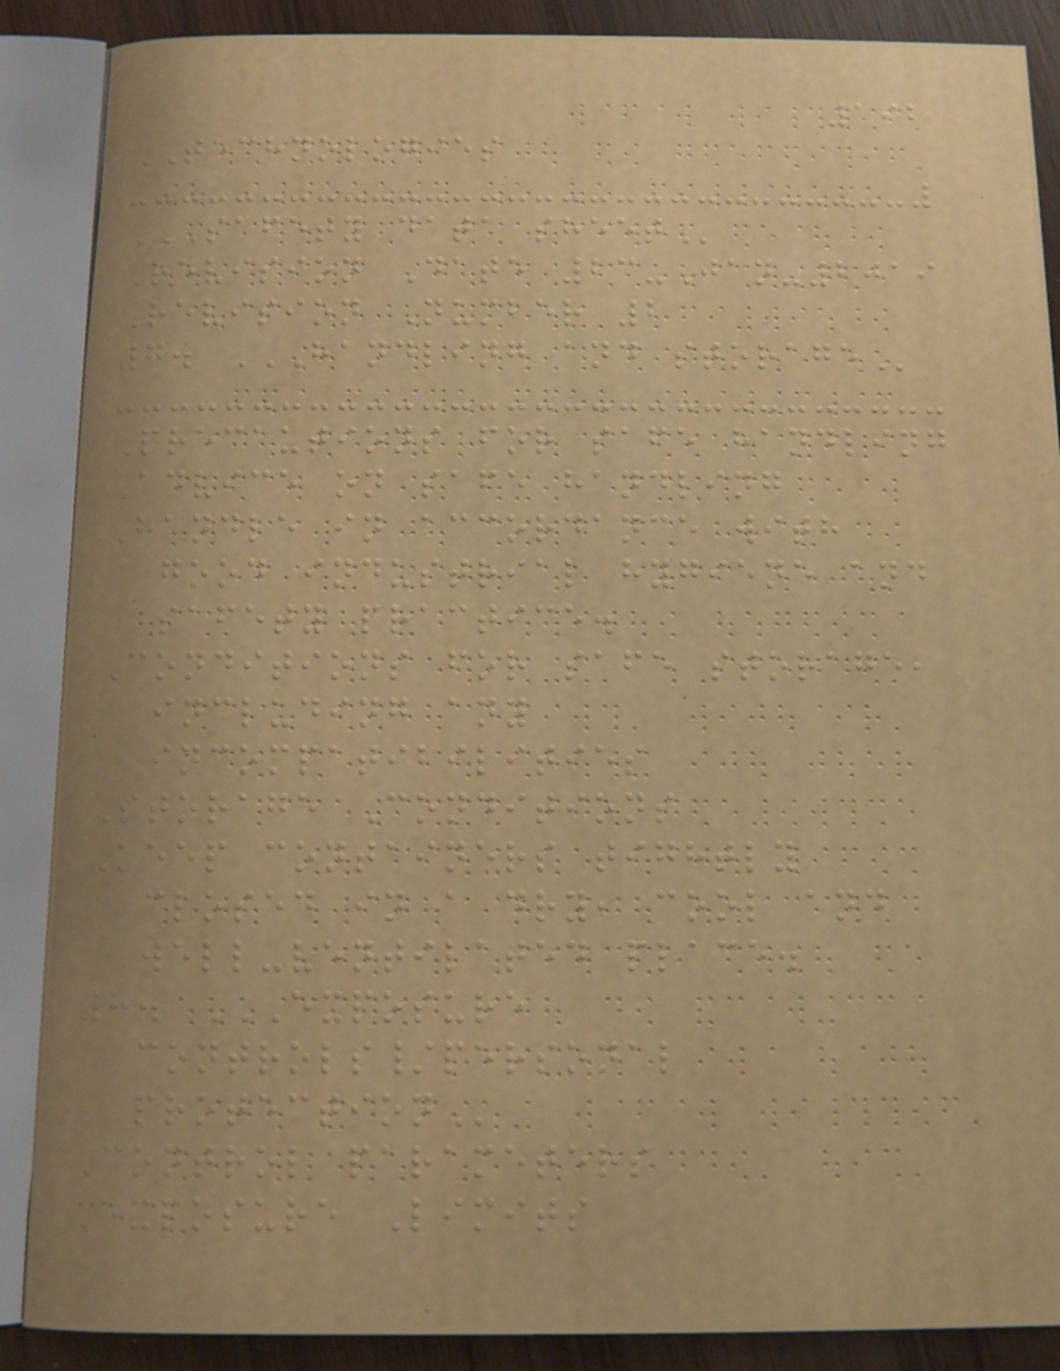192
TECHNOLOGIES
SAFETY DATA SHEET
Revision Date 23-Jan-2019
Revision Number 2
7. HANDLING AND STORAGE
Precautions for safe handling
Advice on safe handling
Handle in accordance with
good industrial hygiene and
safety practice.
Conditions for safe storage,
including any
incompatibilities
Storage Conditions
Keep containers tightly
closed in a dry, cool and
well-ventilated place.
8. EXPOSURE
CONTROLS/PERSONAL
PROTECTION
Control parameters
Exposure Limits
